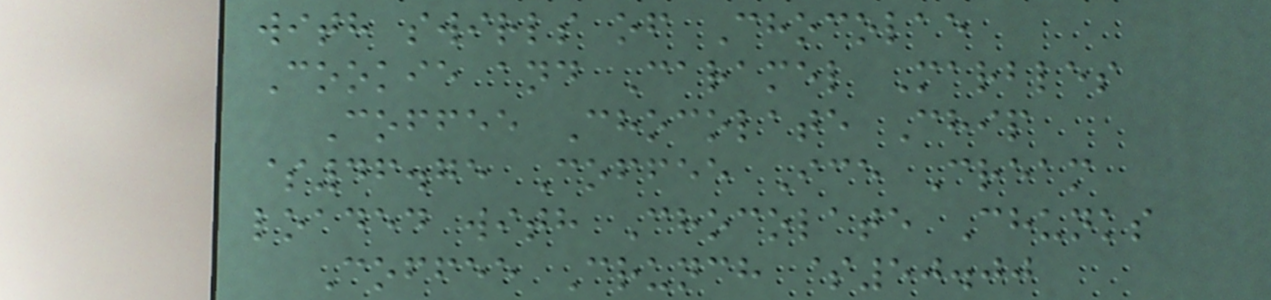with swirls of Chocolae
Cookie and Caramel Marbles
Coffee Chocolate Chip
$46.75 Coffee Ice Cream
loaded with Chocolate Chunks
Coffee Crunch $50.00
